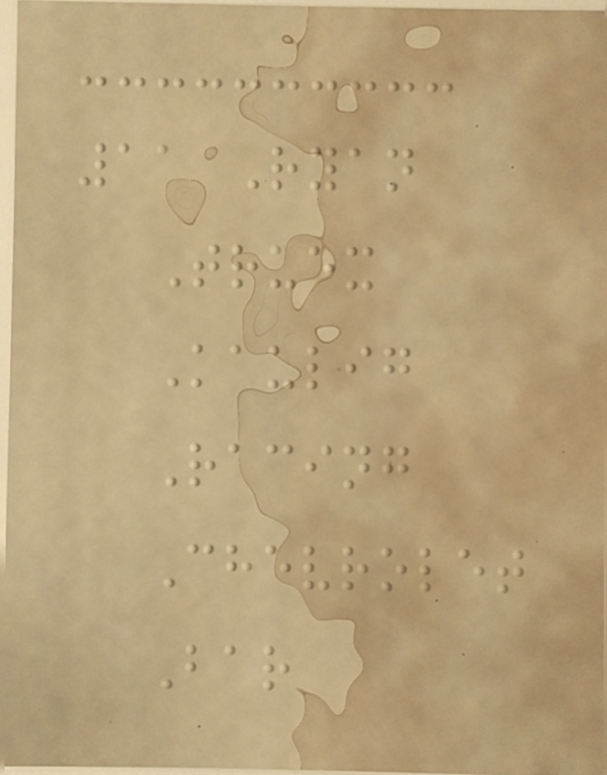11 Ryan
Truex
Kaulig
Racing
Chevrolet
Bar
